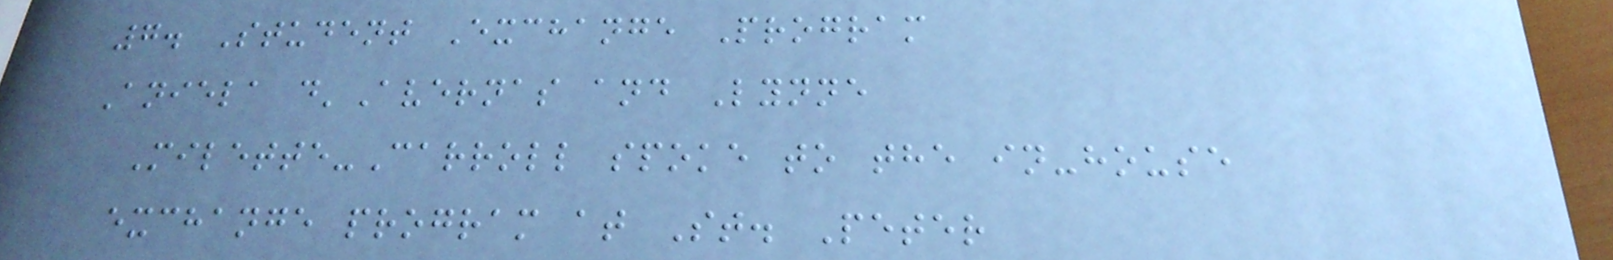7. Student Exchange Program
Aniela d'Avernas and Lynne
Milette-Carroll spoke to the in-house
exchange program at St. Peter
